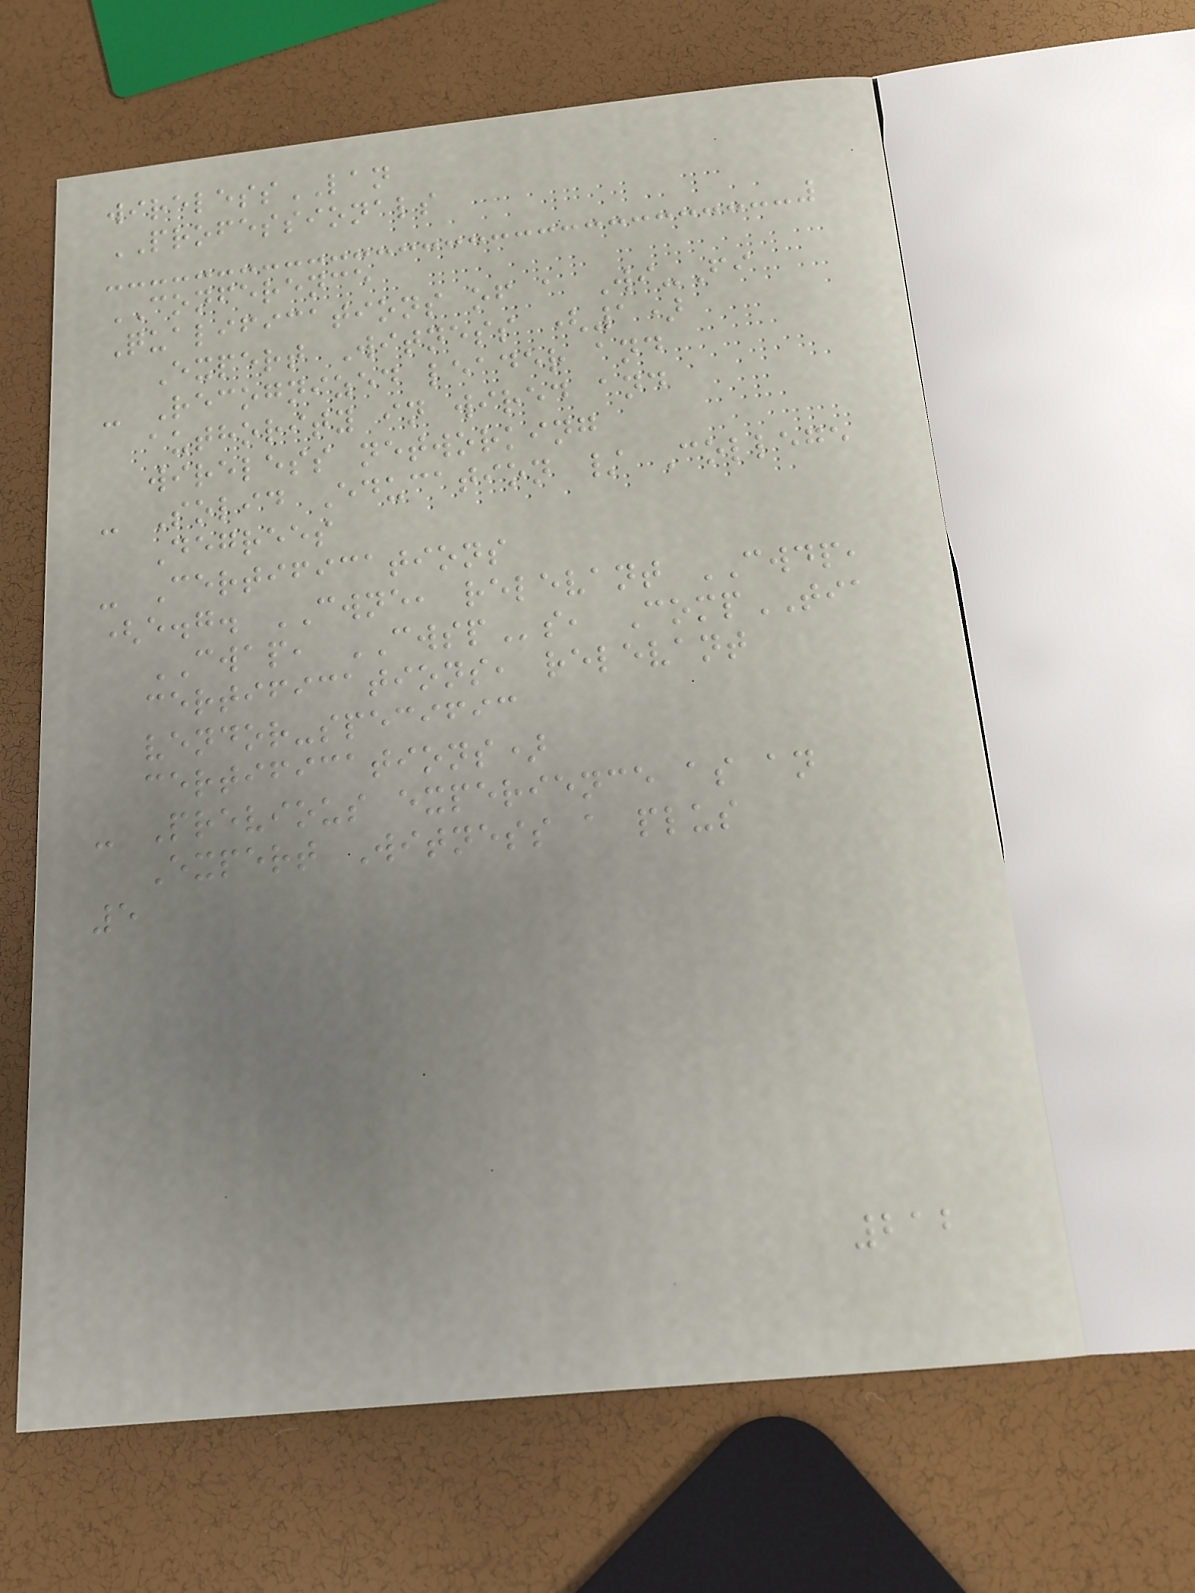wirelessLAN
PROFESSIONALS
CONFERENCE
Qualifications of a Wi-Fi
Expert Witness (1)
- Recognized leader and
authority in wired and
wireless networking
- Solid Education / College
Degrees
- Certifications
(e.g. CWNE, relevant CWDP,
CWAP, CWSPs, CompTIA
certifications, relevant
vendor-specific
certifications)
- Previous experience as an
Expert Witness a plus
5
212
